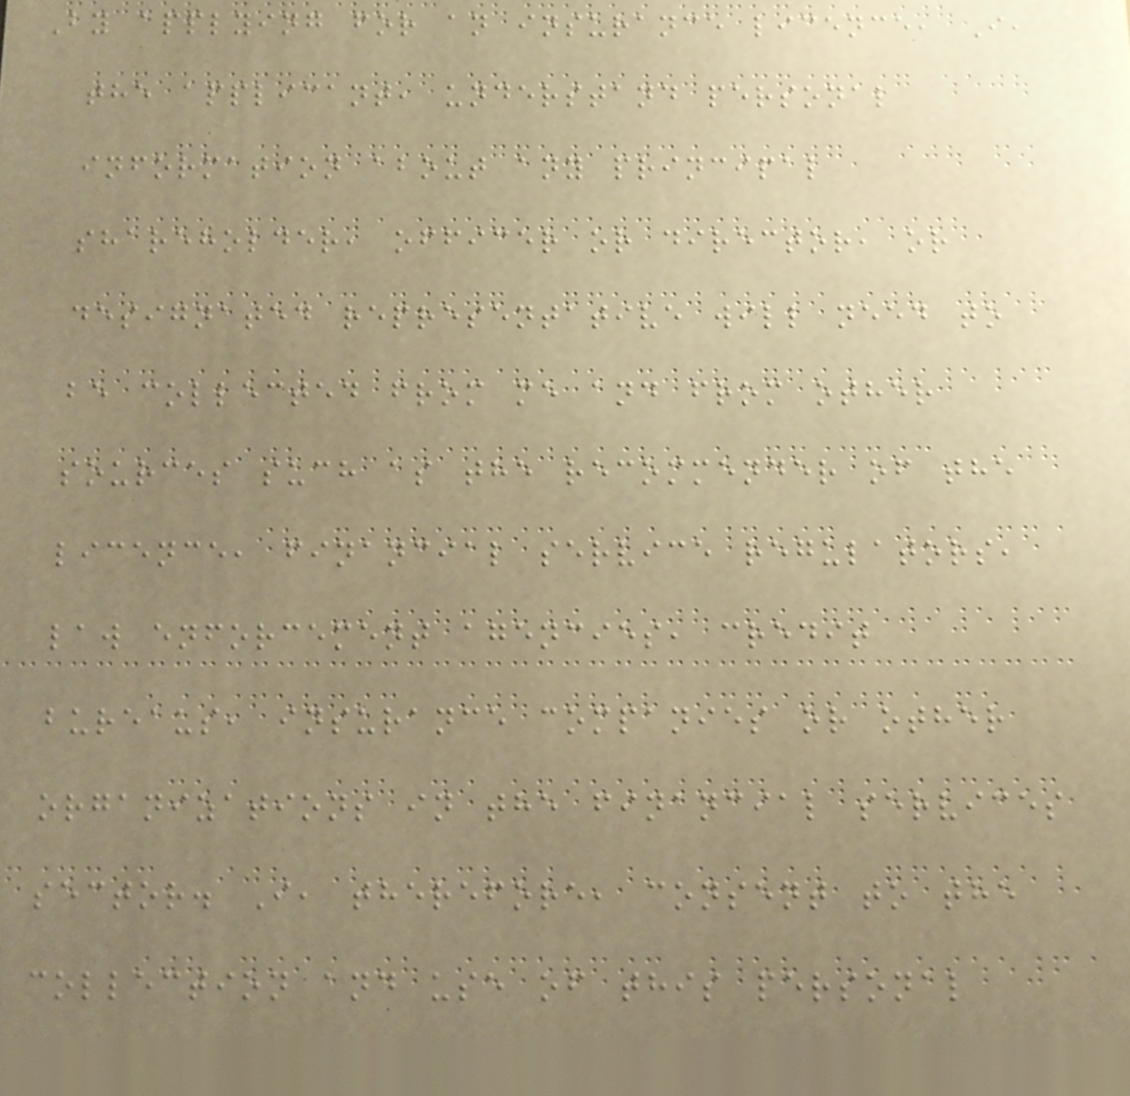By applying for an insurance licence, I,
the applicant, understand personal
information about any principal
shareholder, officer or director, or
designated representative will need to
be collected from me and from other
sources such as the recommender of the
licence, financial service regulators,
law enforcement agencies, credit
bureaus, insurance companies or other
organizations in the financial services
sector. I, therefore, consent to the
collection and use of this personal
